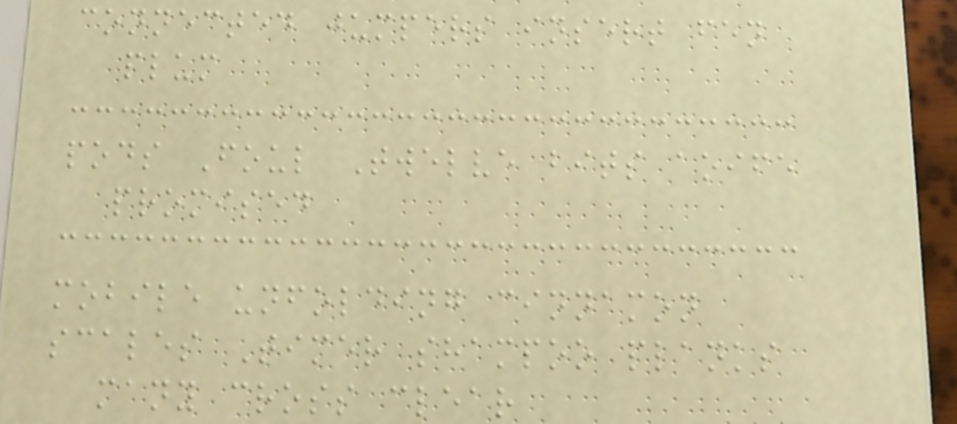connected jumpers insert fen
plum
pods Foul Twelve bits aoife
promised
mobile unfolding cinnamon
scales Timer shampoo planks
many cross clear
